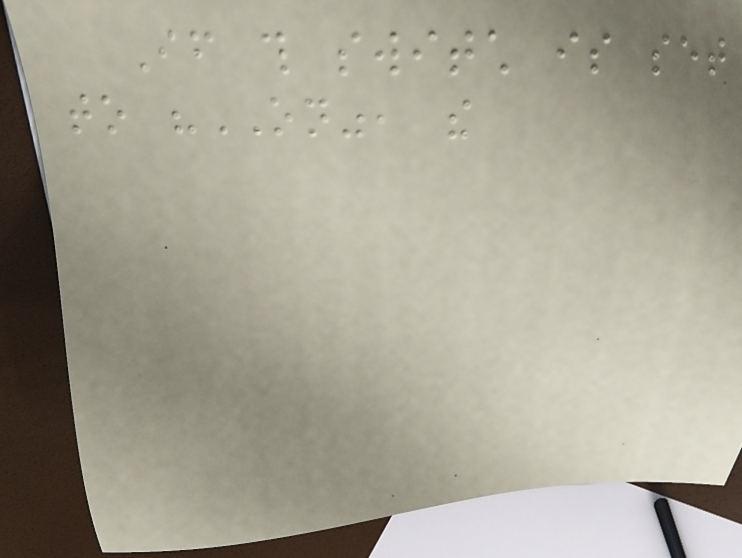If this switch is set
to "ON", the
